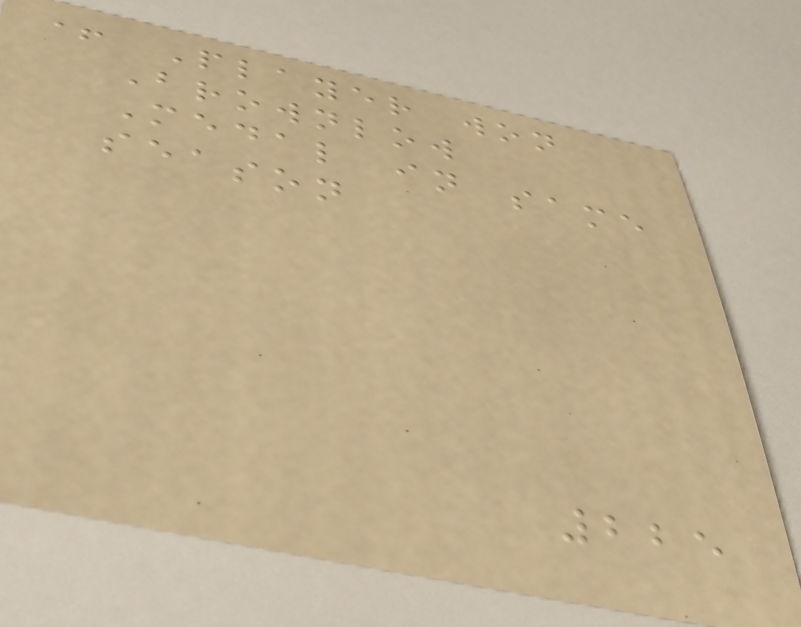+ Player won
Brownlow
Medal in same
season
225
